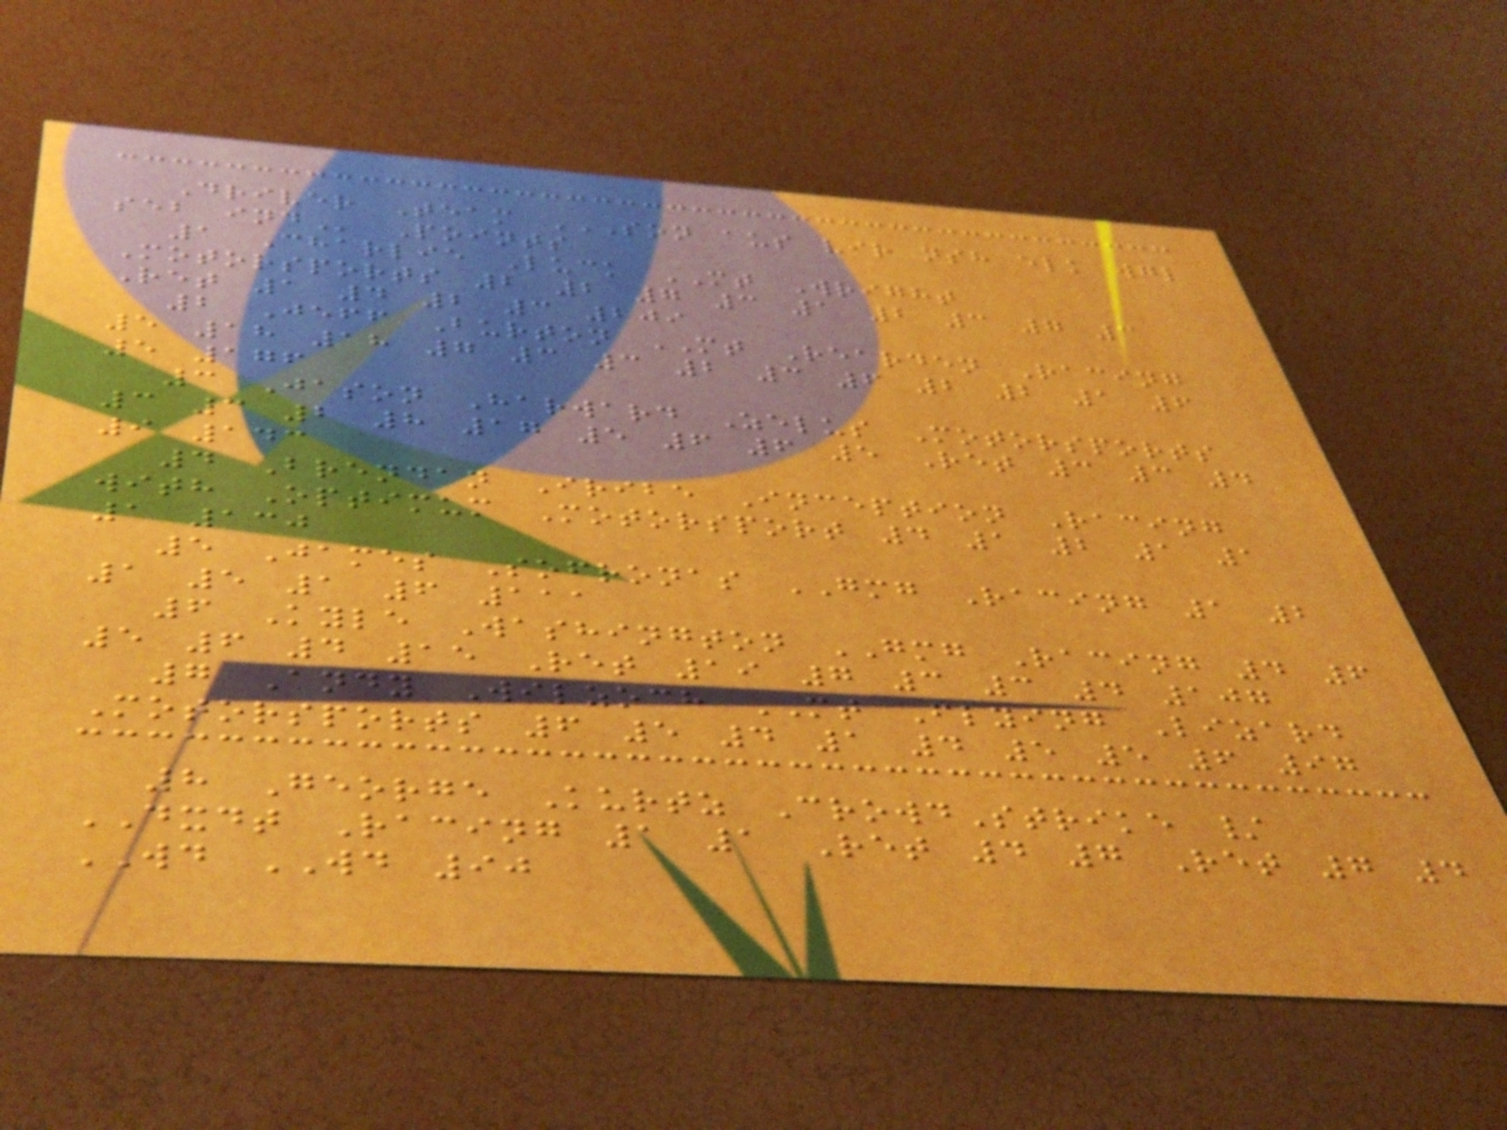Driver Team SON AUS VIR NSH ELK WGL
SEB IND Points
1 Charlie Luck MT Wright
Motorsports 2 2 7 3 1 2 3 7 3
Ret 1 4 2 3 209
2 Jeff Burton MT Rearden Racing
5 18 18 7 3 3 2 3 6 2 2 1 6
5 176
3 Jason Harward Zelus Motorsports
3 3 2 8 17 5 6 6 5 Ret 3 3 4
9 143
4 Brendan Iribe Inception Racing
with Optimum Motorsport 4 1 2 1 1
1 130
5 James Sofronas GMG Racing 1 2
1 5 1 6 111
6 Kyle Washington GMG Racing 4 6
5 6 4 15 Ret 19 7 3 3 4 107
7 Andy Wilzoch MT Flying Lizard
Motorsports 6 5 4 1 4 5 5 6 97
8 George Kurtz CrowdStrike /
DXDT Racing 1 1 Ret 4 7 Ret 7 4
WD WD 90
